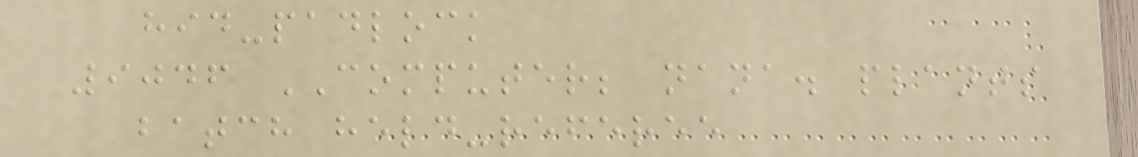hid-padlock
9046 COMPUTER; nana. plants
batch held-referee
